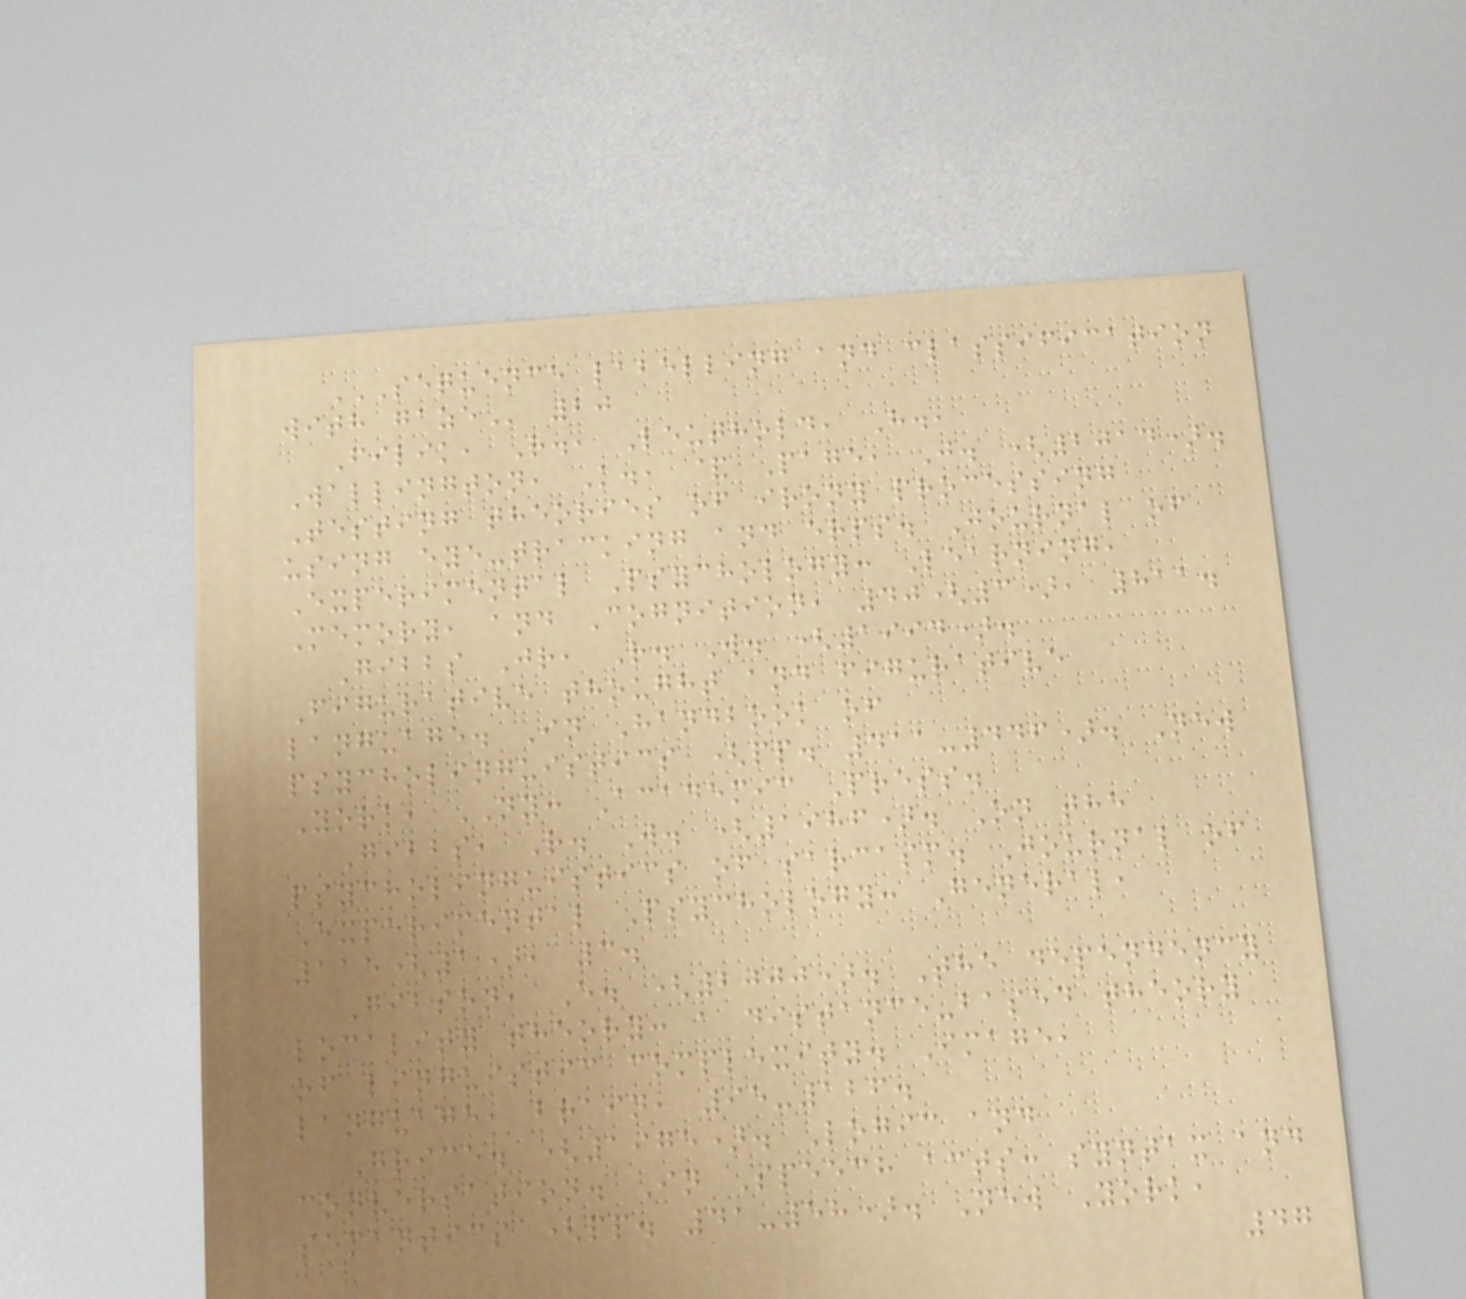SEQUENCE LABELLING AND CLASSIFICATION
WITH GAZE 20
Filik, R., Leuthold, H.,
Wallington, K., & Page, J. (2014).
Testing theories of irony processing
using eye-tracking and erps. Journal of
Experimental Psychology: Learning,
Memory, and Cognition, 40(3), 811.
Gibbs Jr, R. W. (1994).
Figurative thought and figurative
language. In Handbook of
psycholinguistics (pp. 411-446). New
York, NY: Academic Press.
Gibbs, R. W. (1986). On the
psycholinguistics of sarcasm. Journal of
Experimental Psychology: General,
115(1), 3.
Gibson, E. (2000). The dependency
locality theory: a distance-based theory
of linguistic complexity. Image,
language, brain, 95-126.
Grice. (1975). Logic and
conversation. In Speech acts: syntax and
semantics (pp. 41-58). New York,
47
